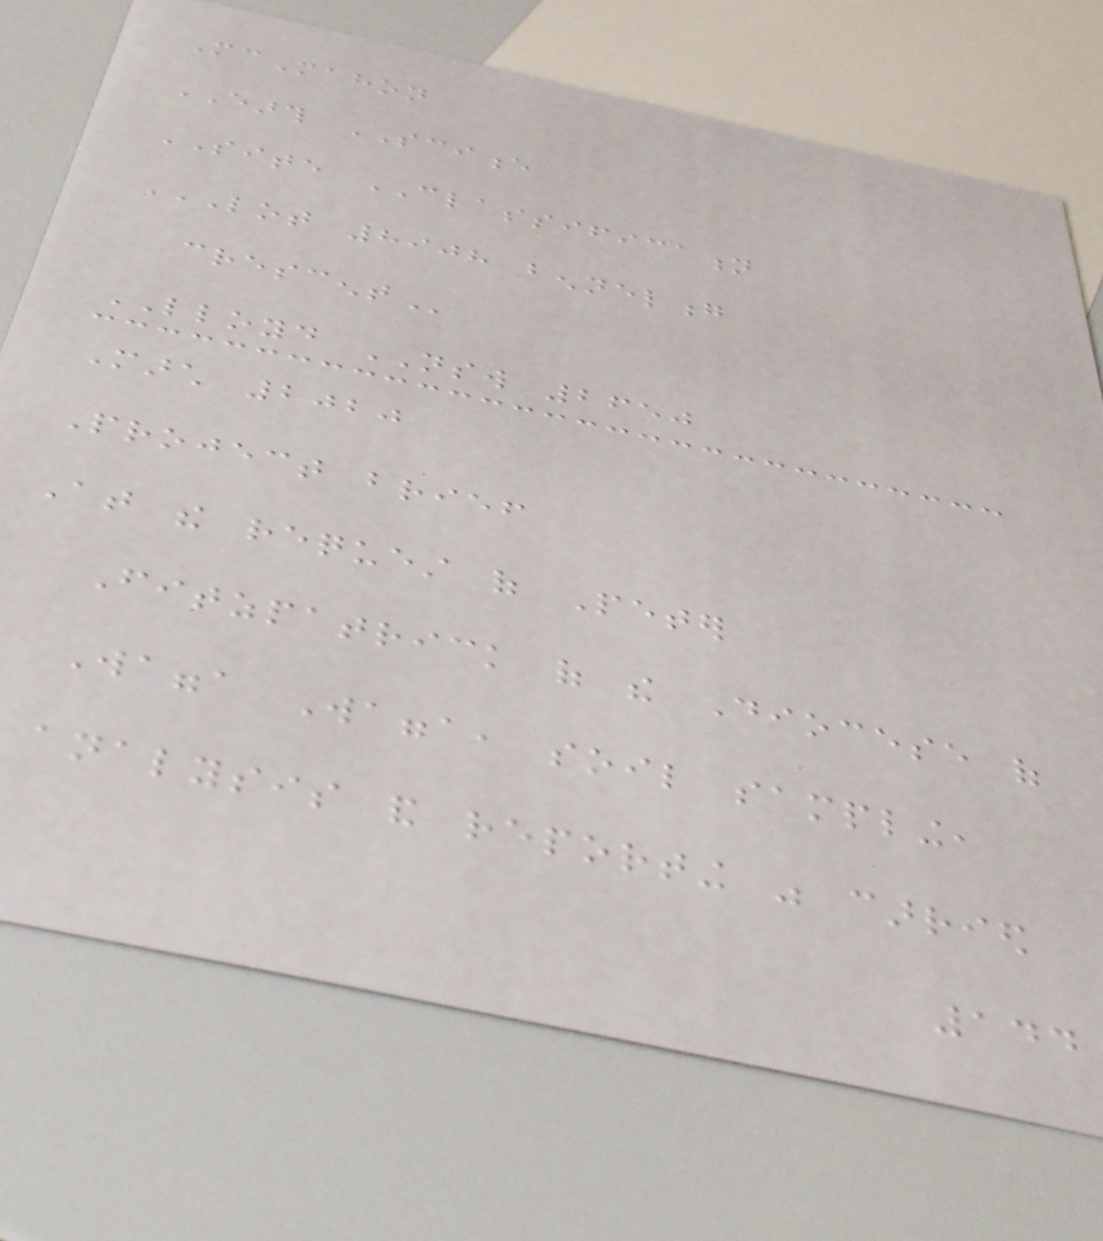McMahon
EARTH SCIENCE
SITE CLASSIFICATION
LOT 8908 BENNELONG
CRESCENT
LLOYD NSW 2650
March 2020
Project brief
At the request of Peter
Fitzpatrick of the Diocese of
Wagga Wagga, soil sampling,
analysis and reporting was carried
144
